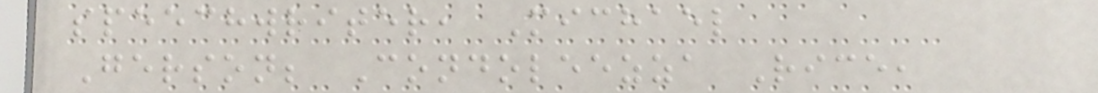speechwriter, Michael
Gerson; Condoleezza Rice,
